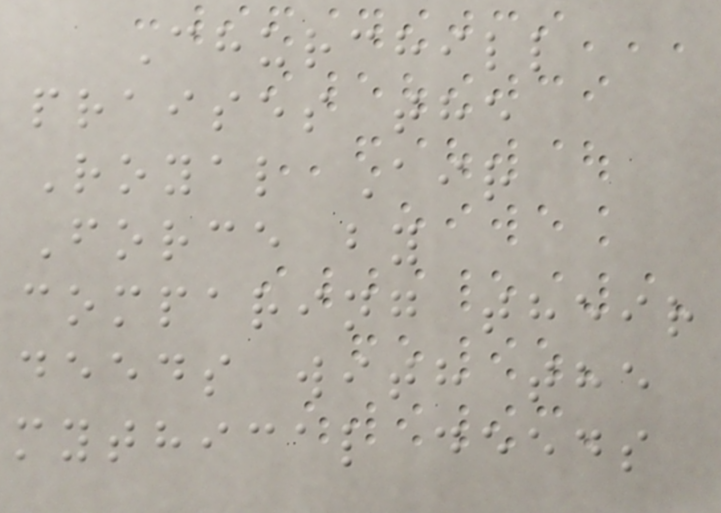Churchill
praises the
Royal Air
Force by
comparing their
deeds with the
mythical deeds
